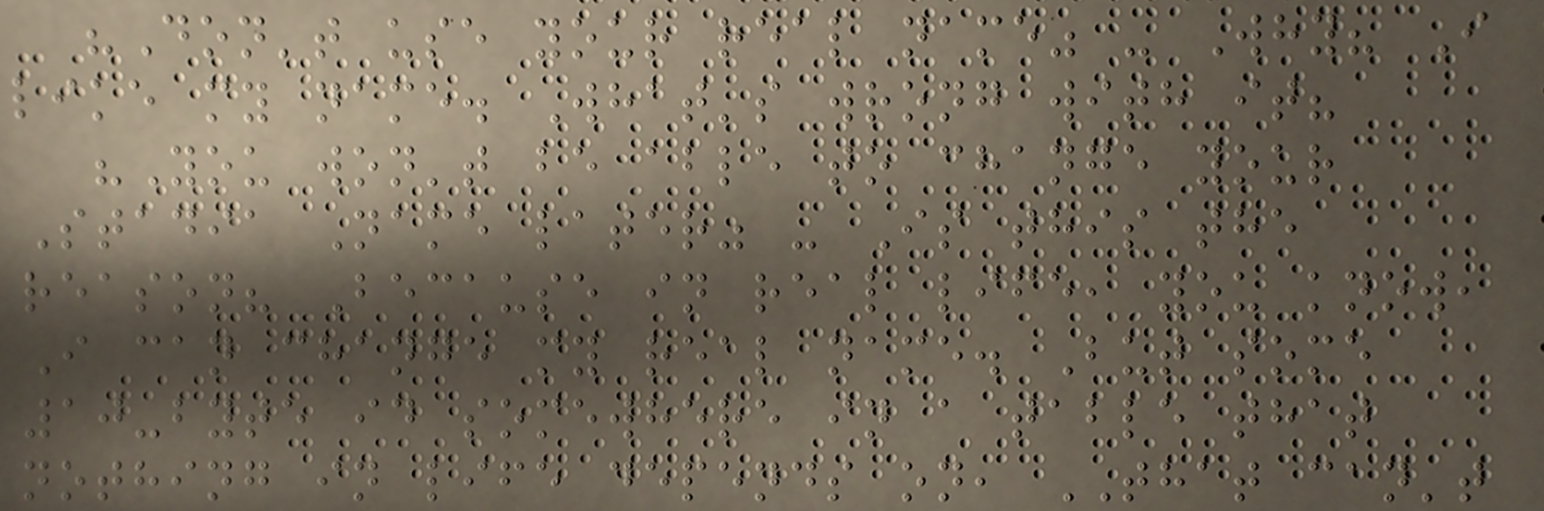"Don't use your real name" - Why? I
like my name. What's wrong with it?
"You won't be able to change your
Stadia Name later" - Is this the
reason? Because in real life, you know,
I can change my real name. But some
10-byte id somewhere in a table that
nothing in life depends on, THAT can't
